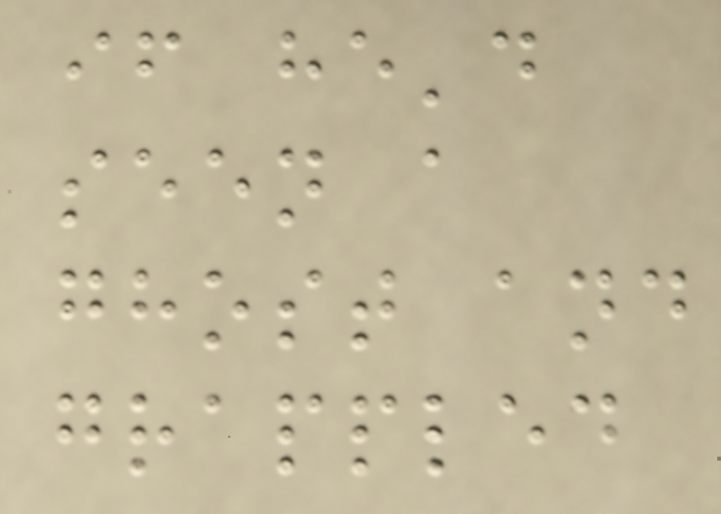if he'd
seen a
ghost and
grappled
